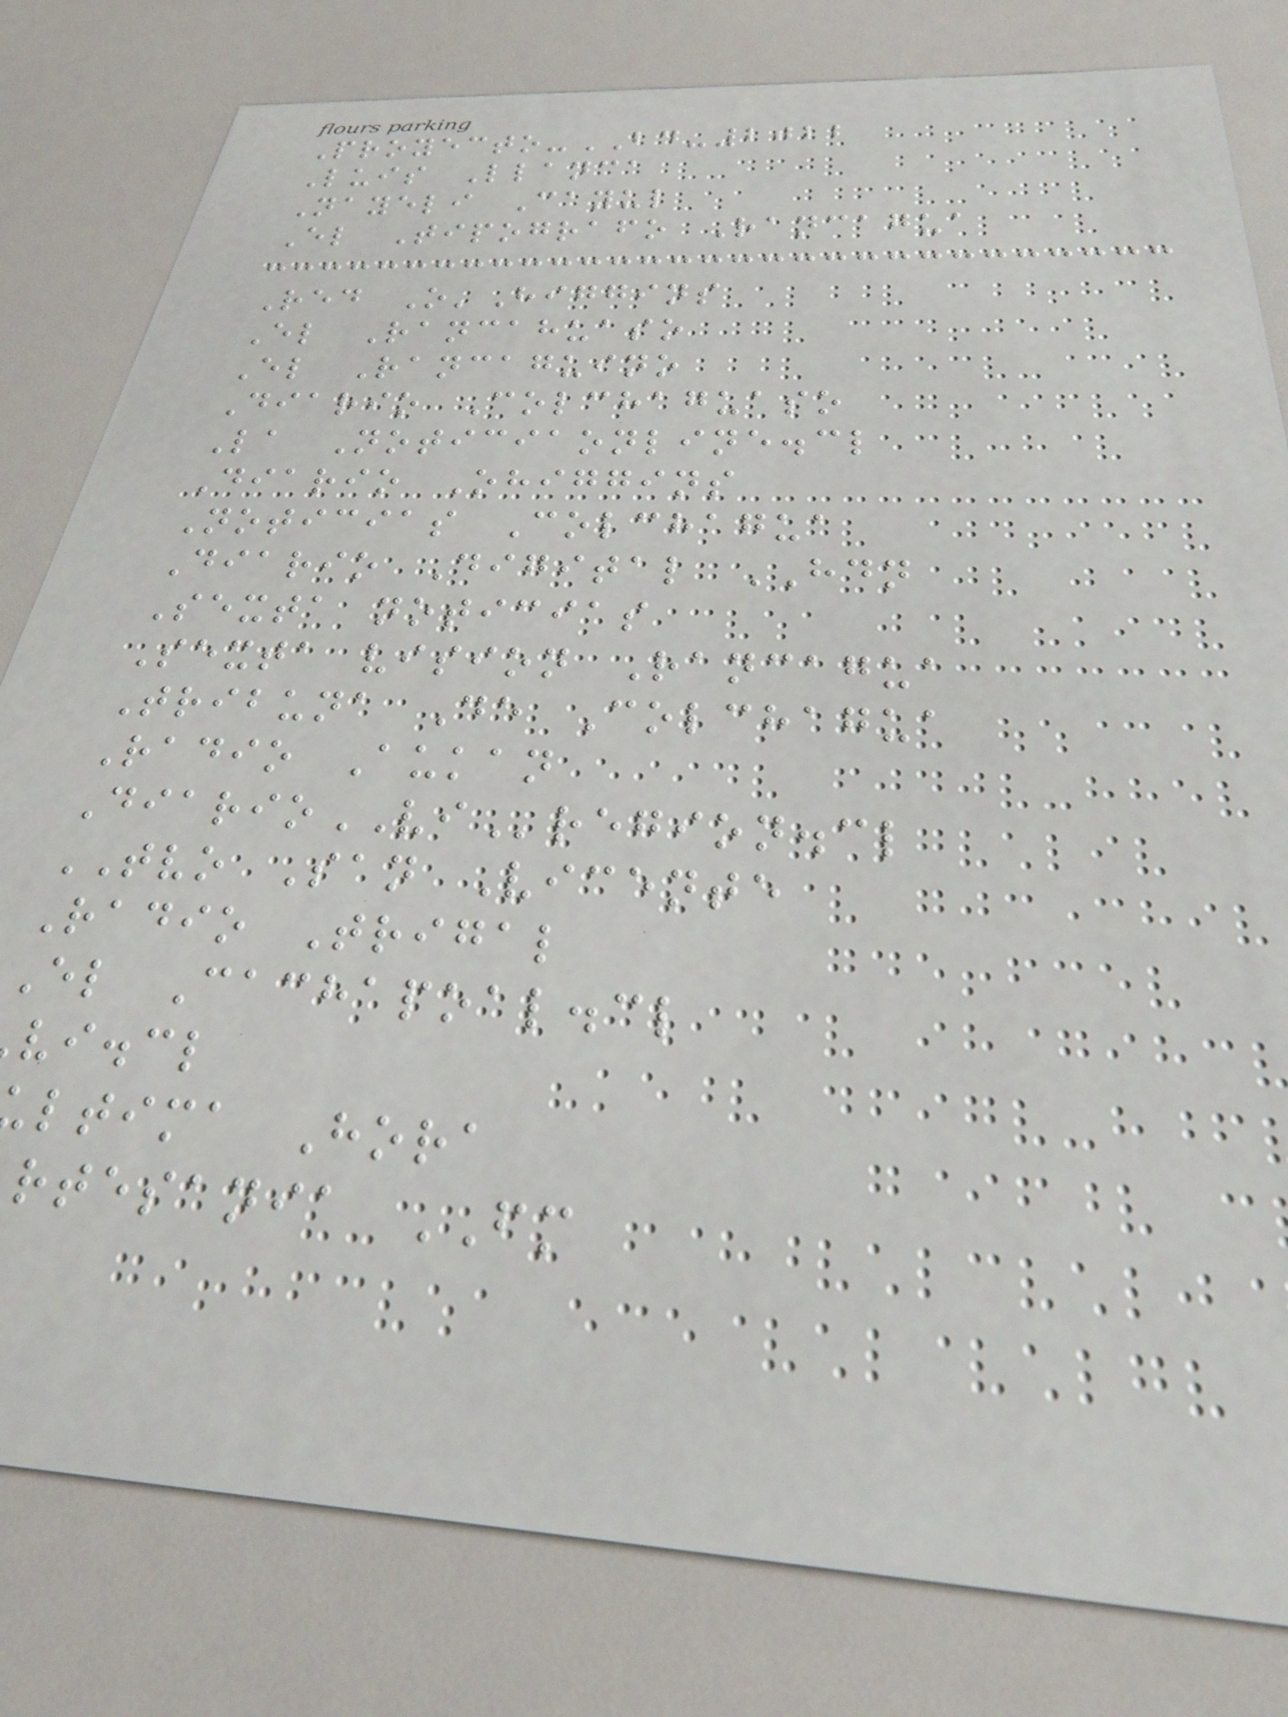Proyecto-BD-2022
Luis Llanca
Nayeli Cayul
El Tipografo Rancagua
Red O'Higgins
El Rancahuaso
El Rancaguino
Diario Colchaguaso
La Noticiaonline.cl
Diario Ohiggins
Noticias Colchagua
Diario Digital HDN
Sexta noticias
Sexta vision Rancagua
Tribuna De Colchagua
Radio Aukan
DiarioVIregion.cl
TVO San Vicente
Radio Trigal
El Cachapoal.cl
vi.cl
ltima Hora
rtesania FM
